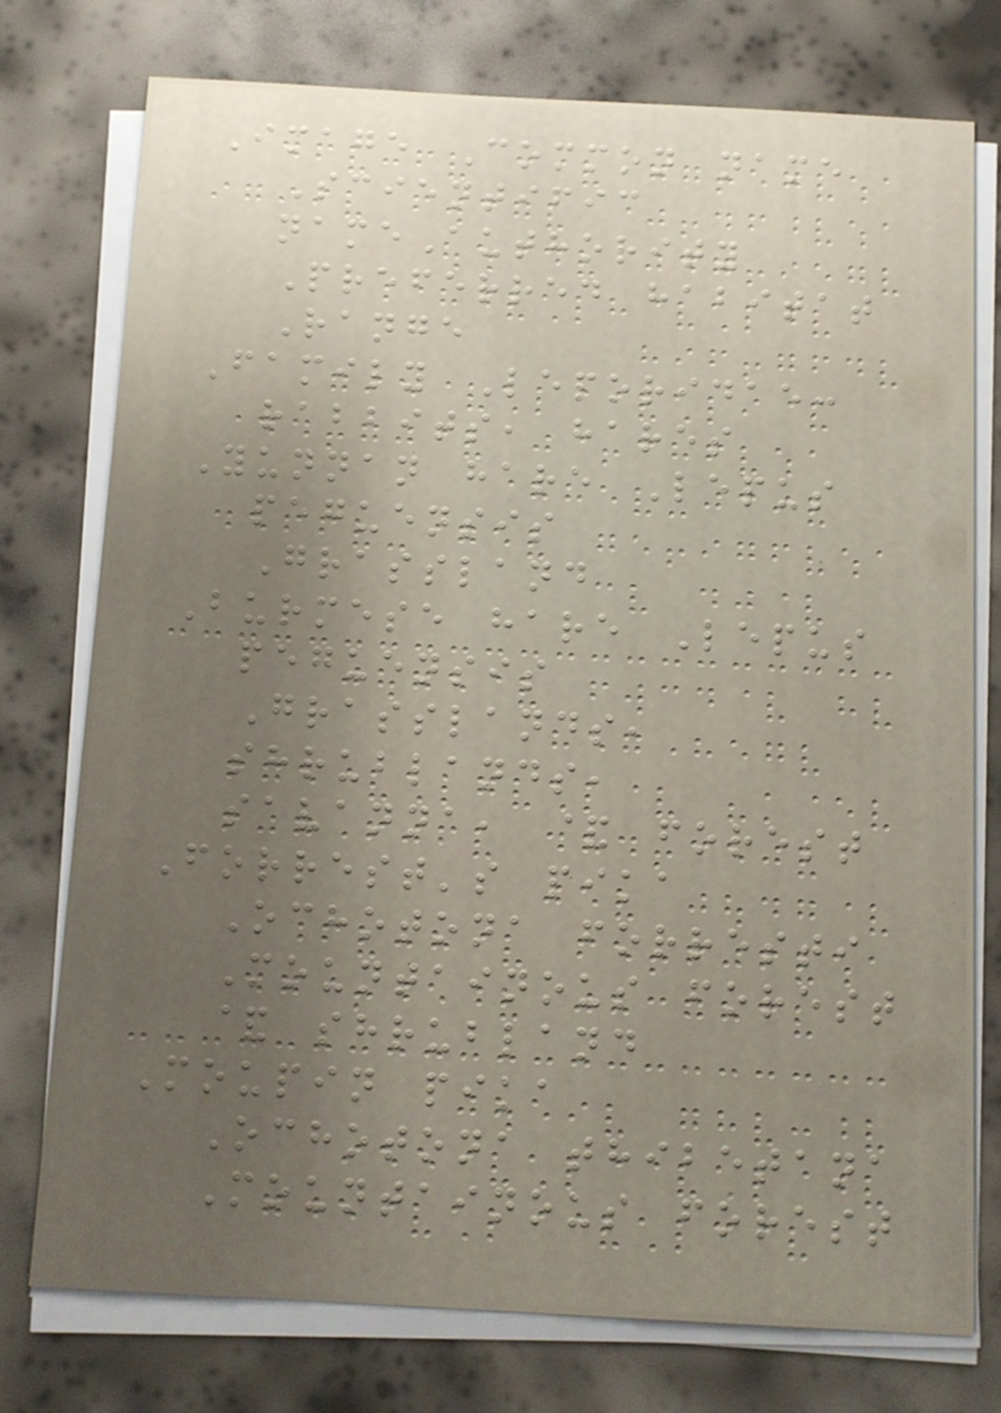Image Common name
Scientific
nameAuthority
Preferred habitat
Range
Family Leporidae:
rabbits, hares
Yunnan hare Lepus
peguensis
Grassland
Burmese hare Lepus
peguensis
Grasslands,
shrublands,
savanna, & forest
Forrest's pika
Ochotona forresti
Mountainous forest
& shrubland
Moupin pika
Ochotona thibetana
Mountainous forest
